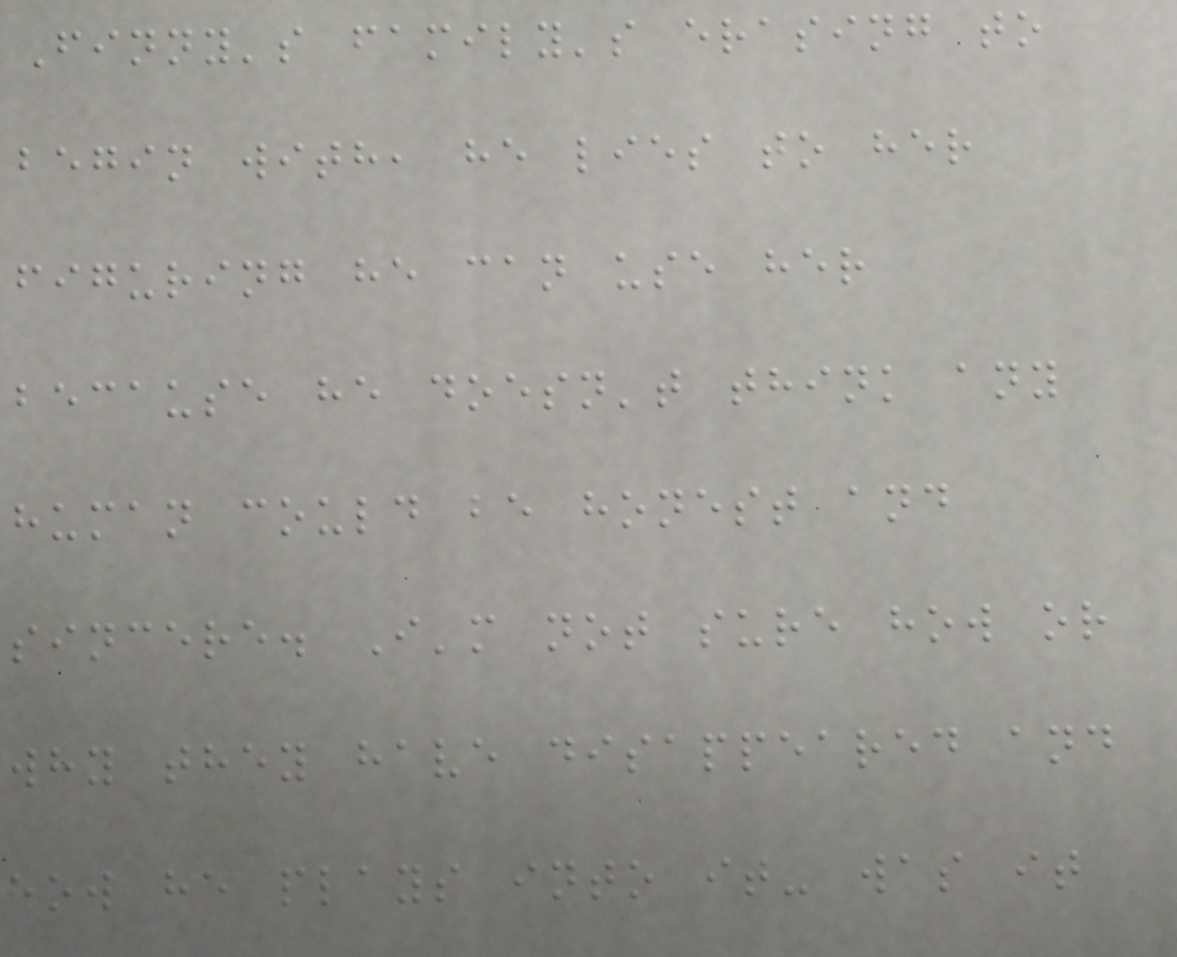Finny's family's erasing to
begin with, he lies to her
figuring he can use her
because he doesn't think any
human could be honest and
sincere. I'm not sure how or
why they have disappeared and
how he plays into it- was it
